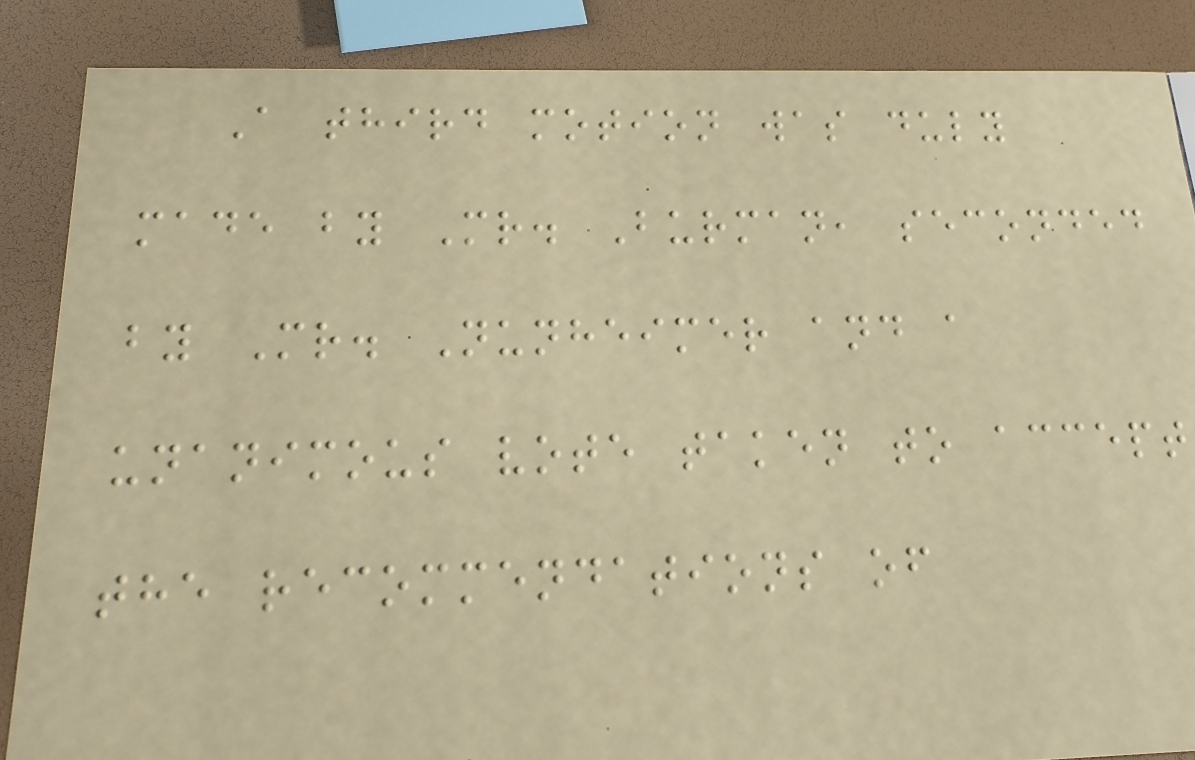A third motion was duly
made by Mr. Burman, seconded
by Mr. Nunheimer and a
unanimous vote taken to accept
the recommendations of
